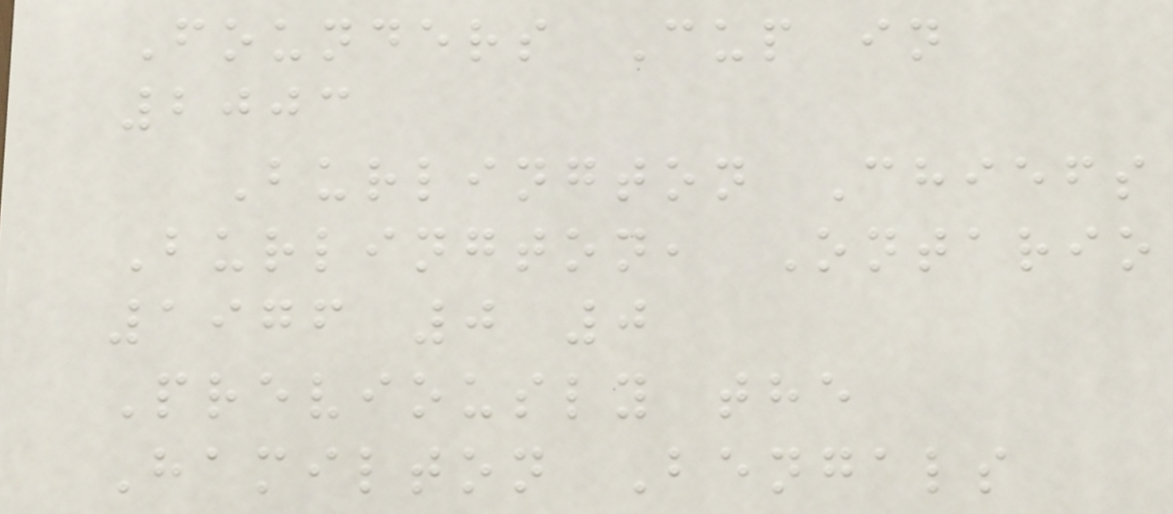Founders Cup in
2003
Burlington Chiefs
Burlington, Ontario
1976 0 0
Previously the
Hamilton Bengals
